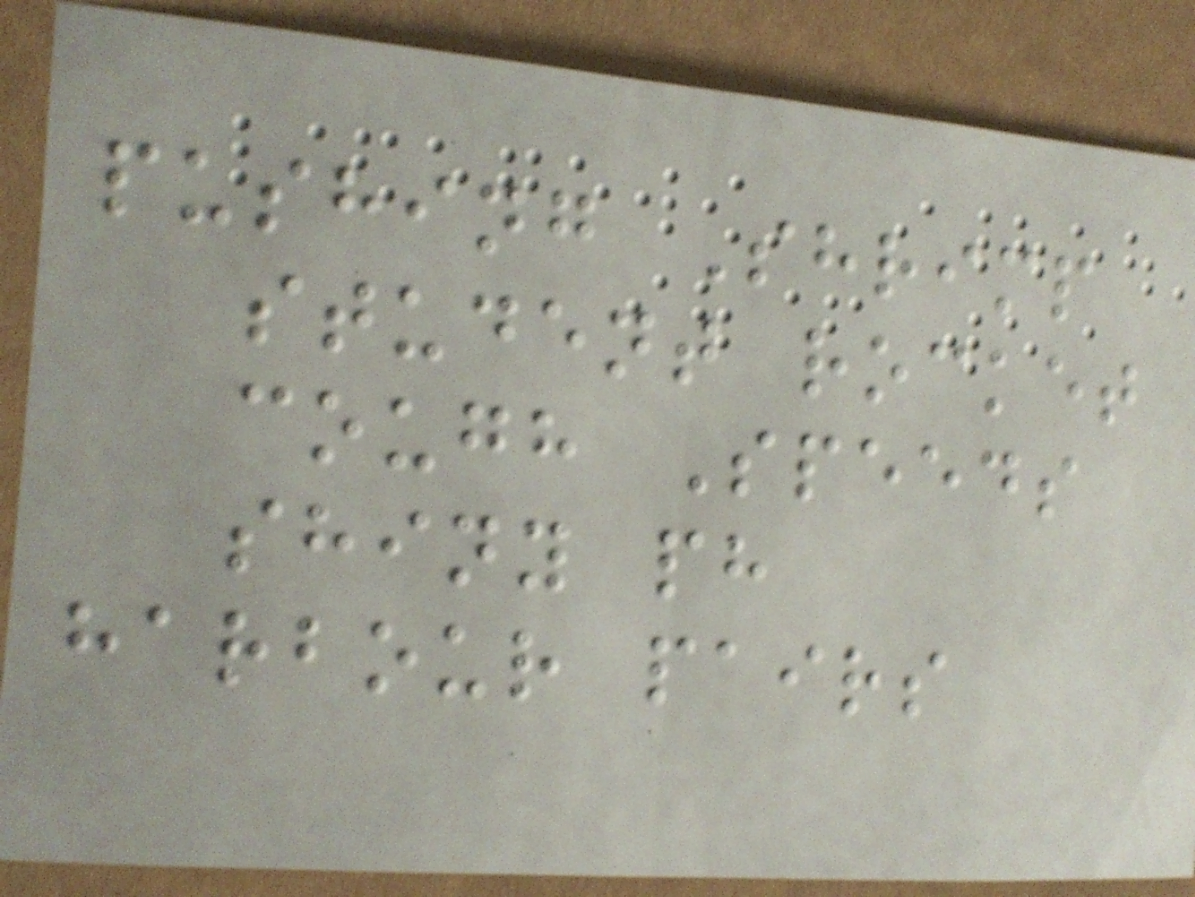pushing Shrimp
student rocket
cough Speeds
shiny ph
harbour pairs
